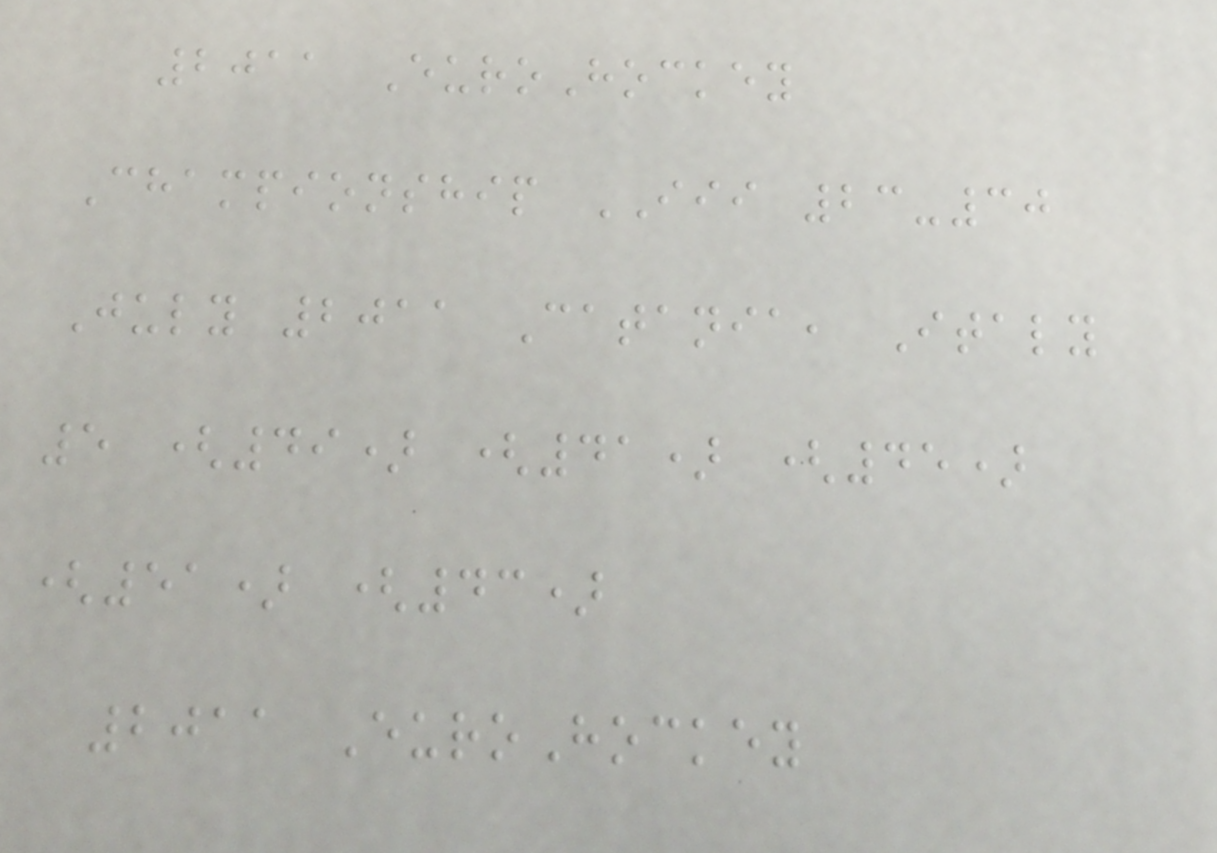2011 EuroHockey
Championship III 23-30
July 2011 Catania, Italy
5 (49) (41) (45)
(51) (43)
2011 EuroHockey
